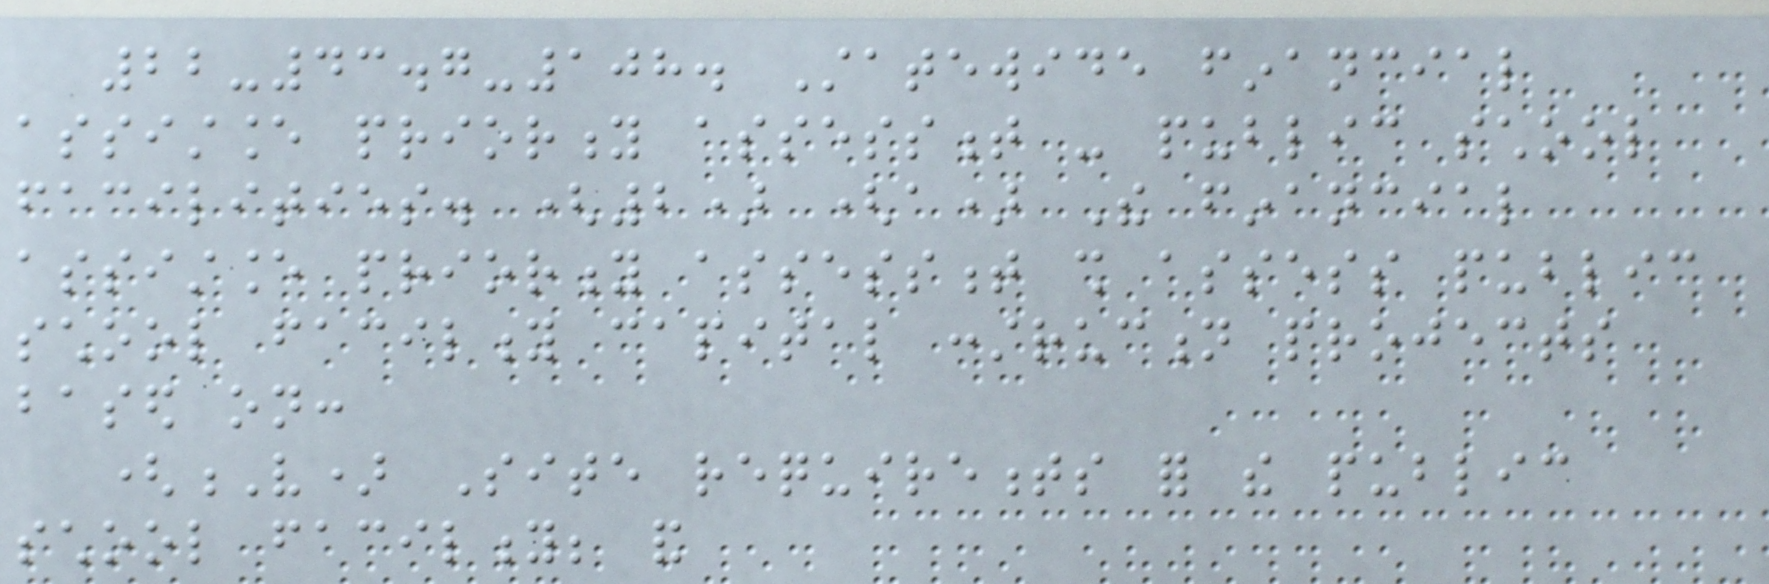22-43.7-108. Statewide financial
assistance priority assessment - public school
facilities. (2) (a) The financial
assistance priority assessment shall assess public
school facility capital construction projects
based on:
(V) Site requirements for the public
school facility; and
